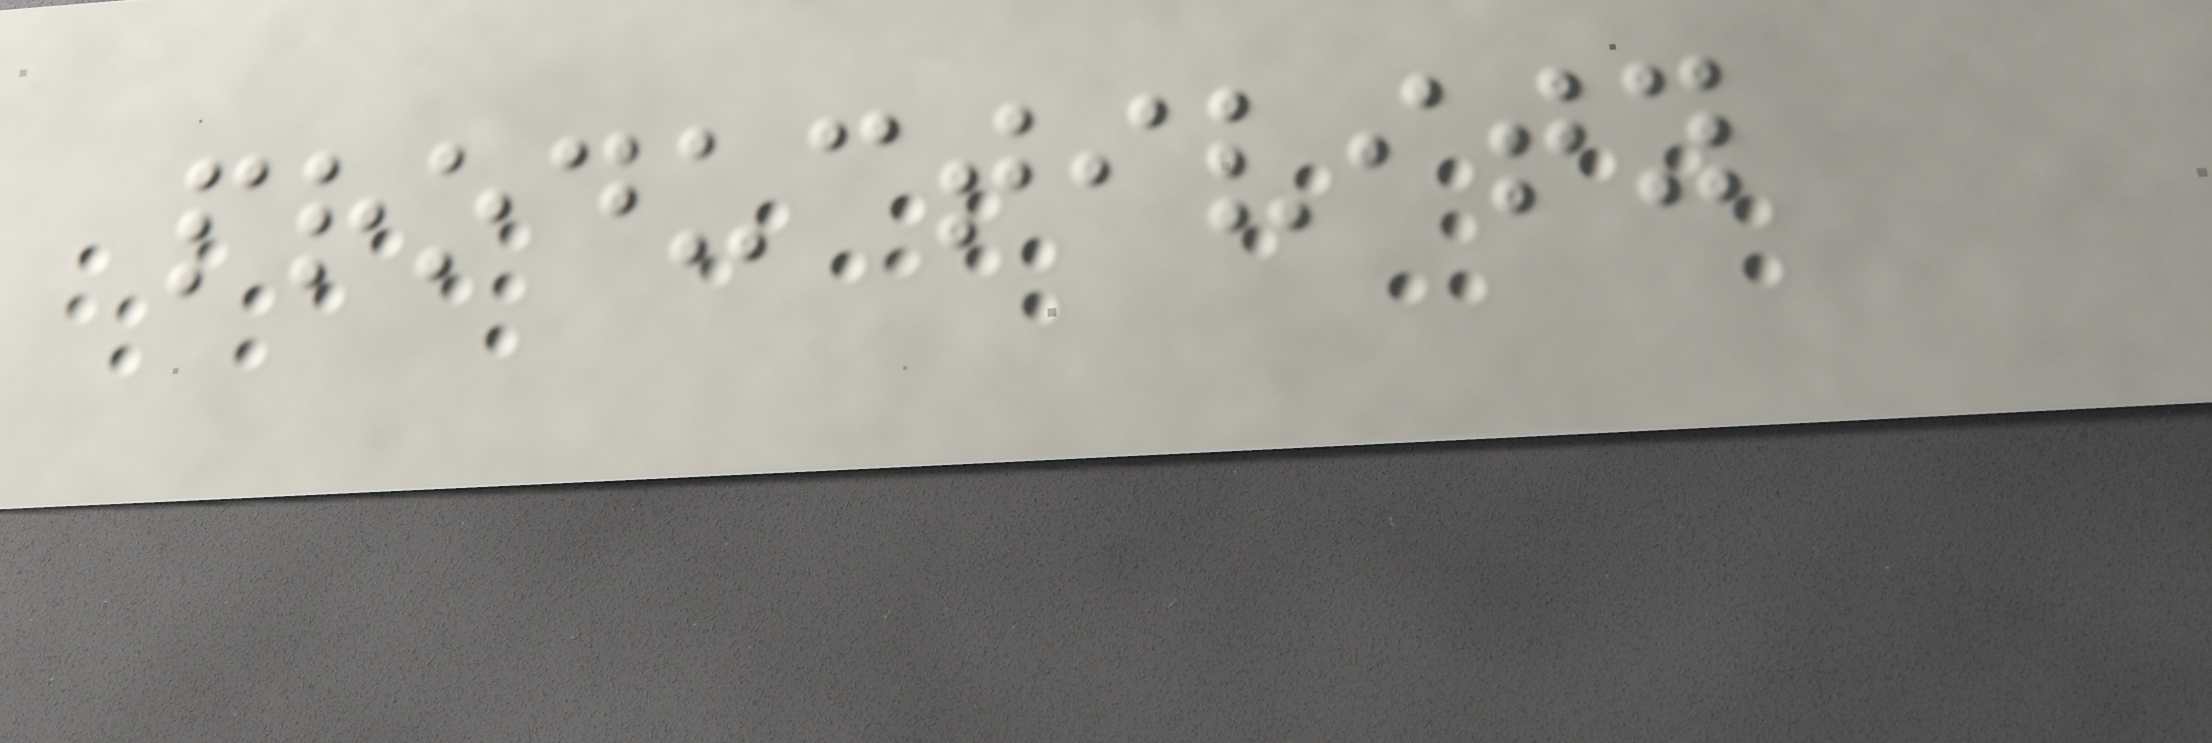productivity
